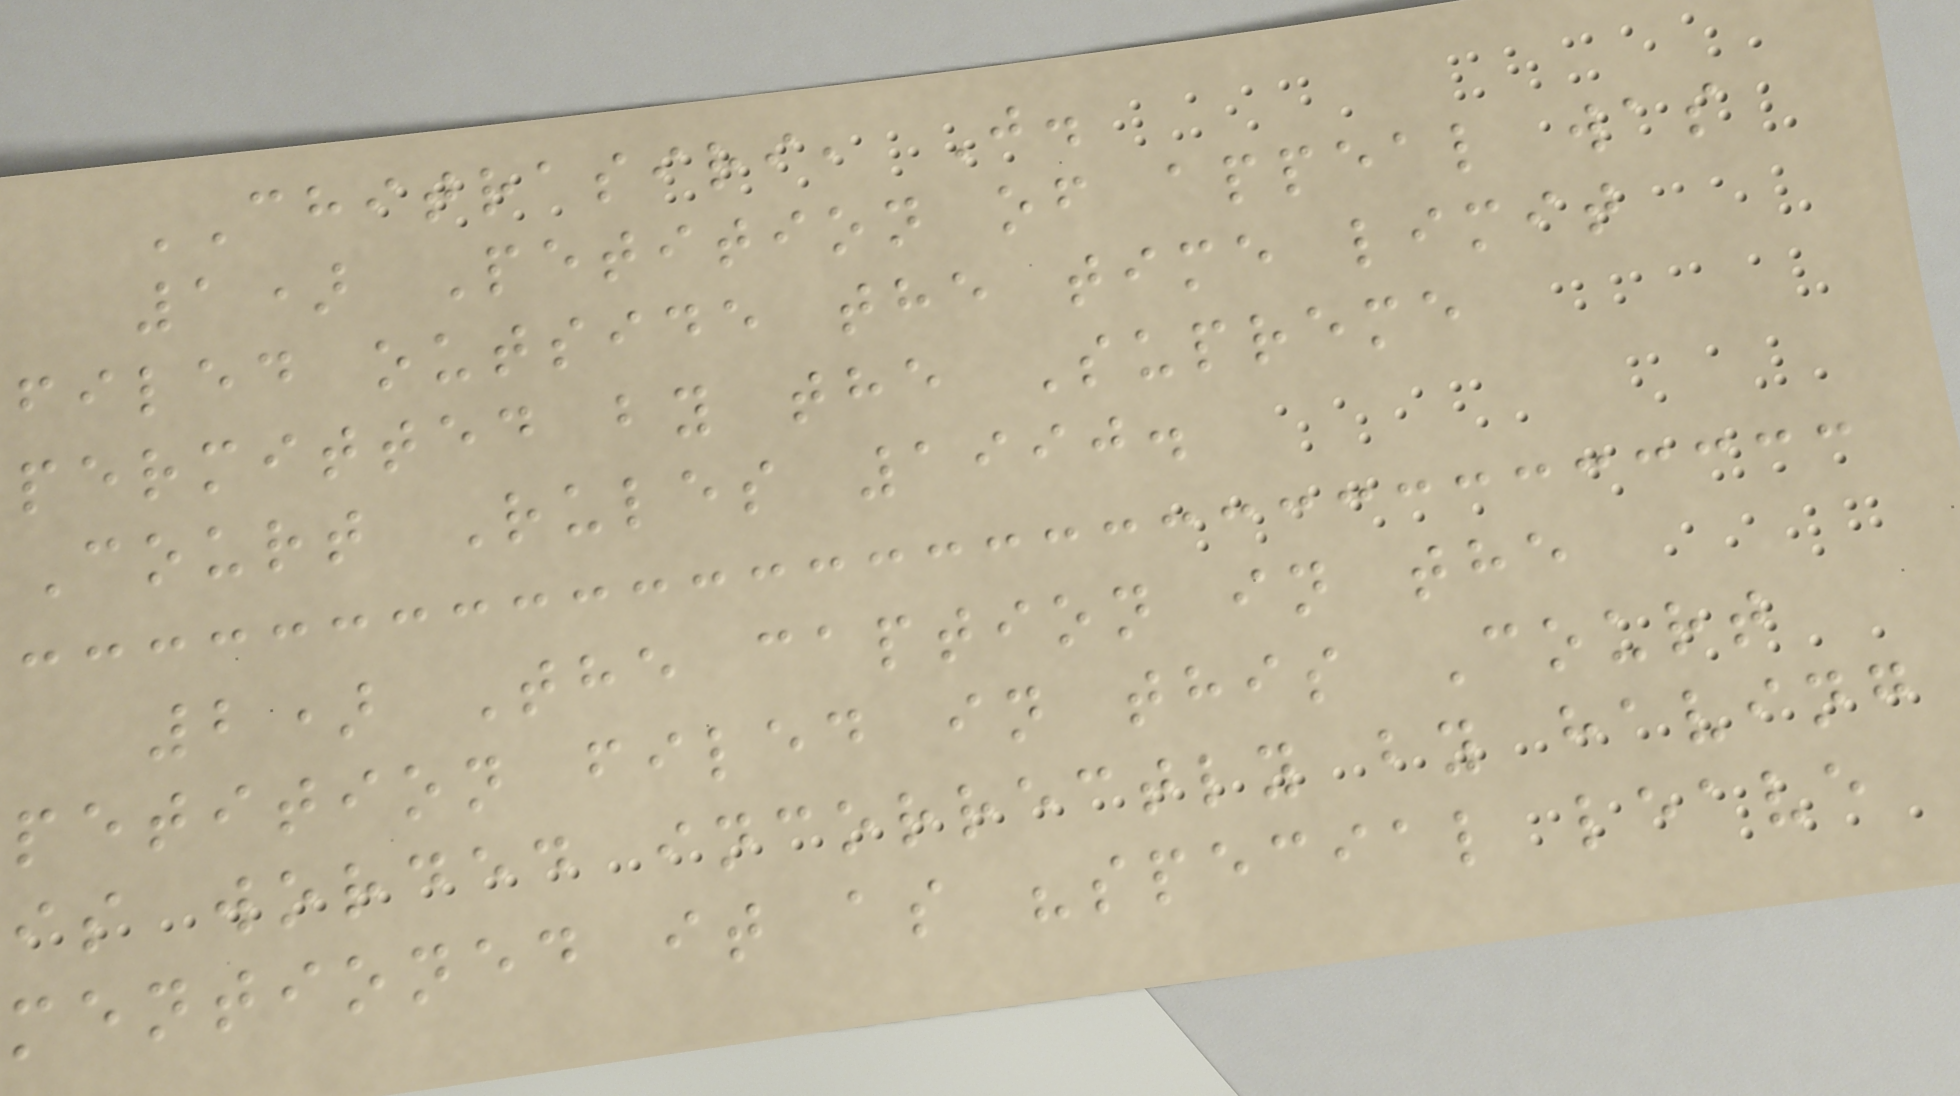CHITRASIRI, J.
1) Petition of appeal was
filed outside the time limit
permitted by the Supreme
Court Rules 1990.
2) The caption in the
petition filed in this Court
is worded incorrectly by having
mentioned it as "special leave
